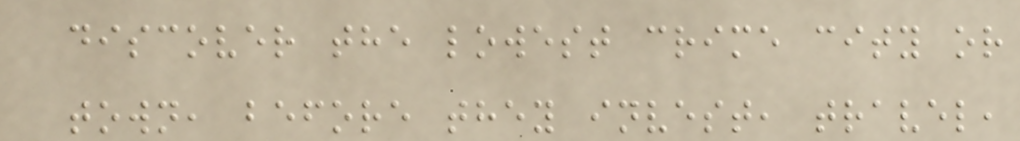discover the lowest crime city or
town, before they invest, travel,
